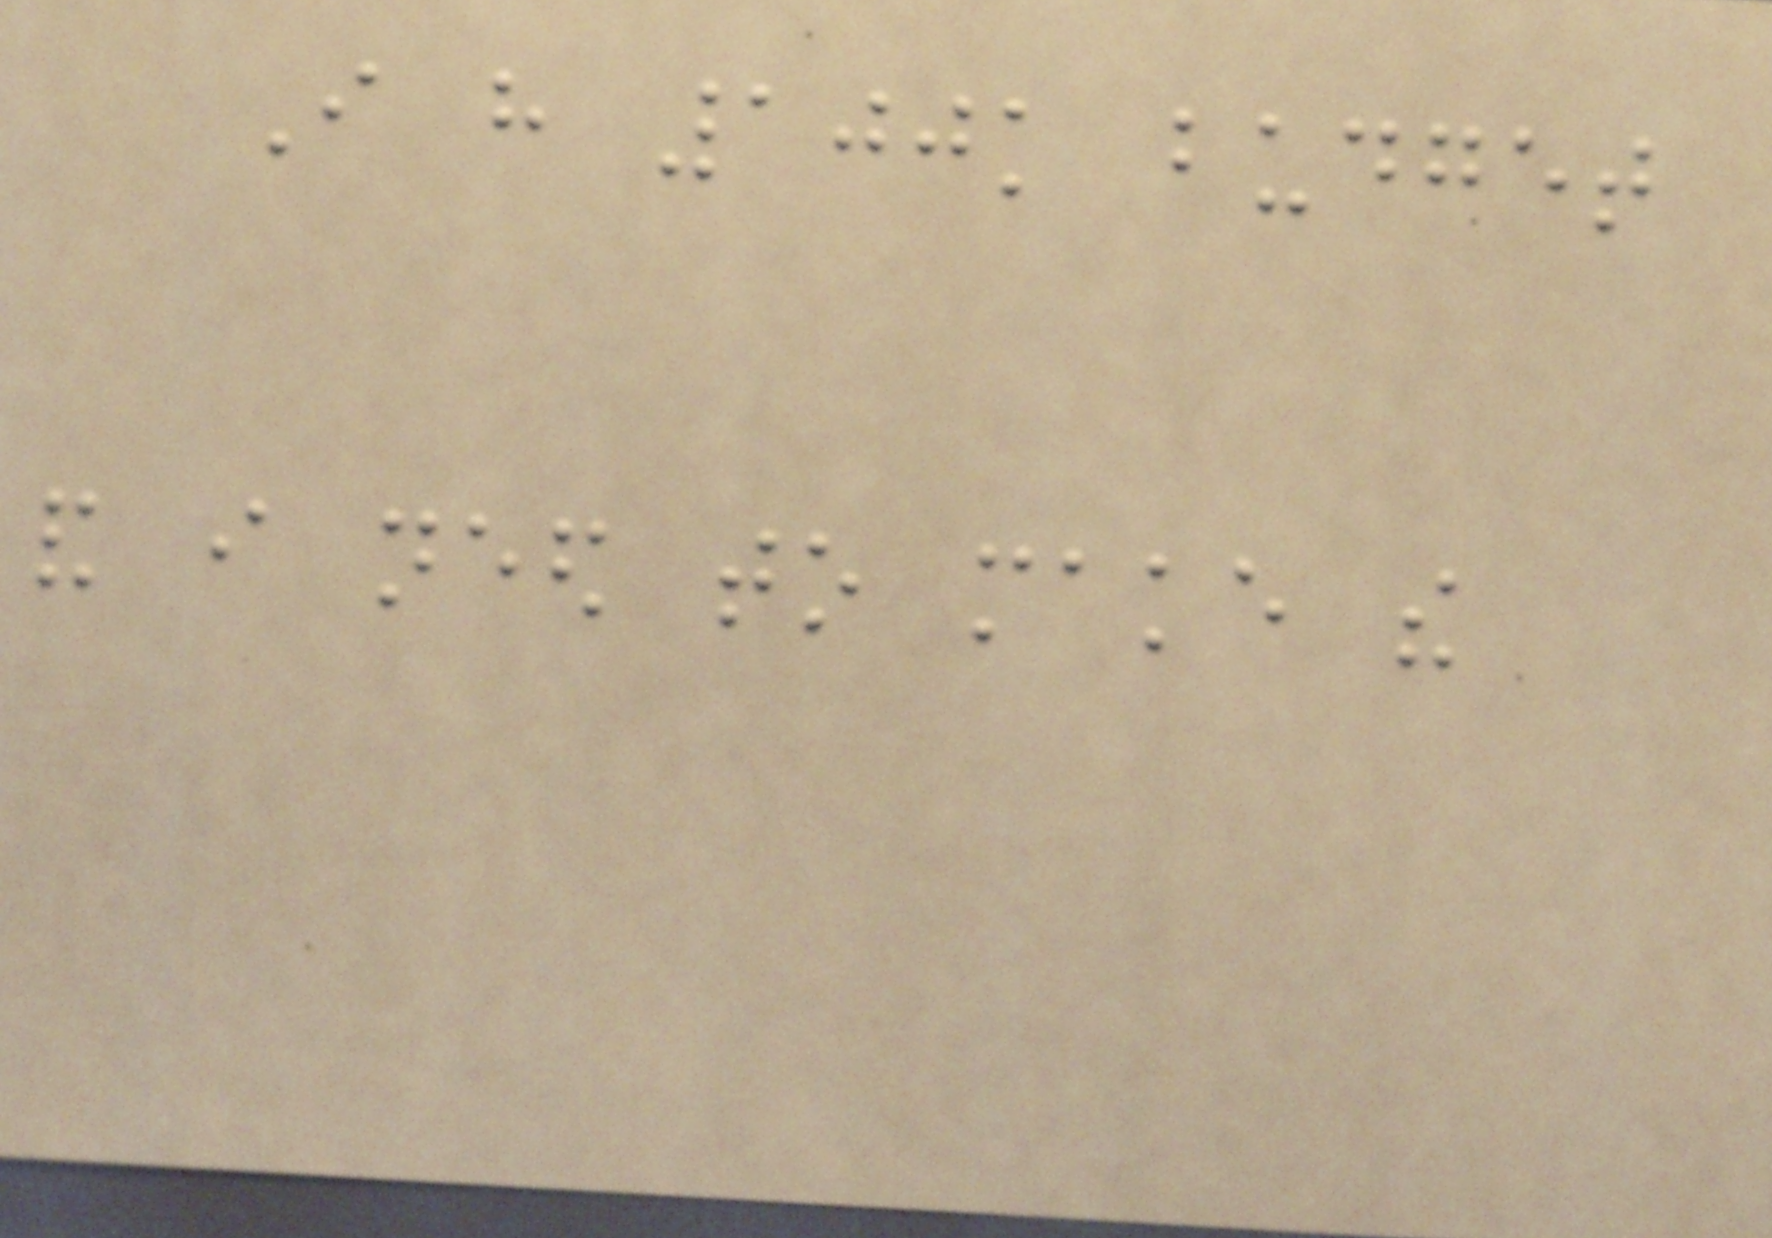I have 100k budget
and i need to make the
